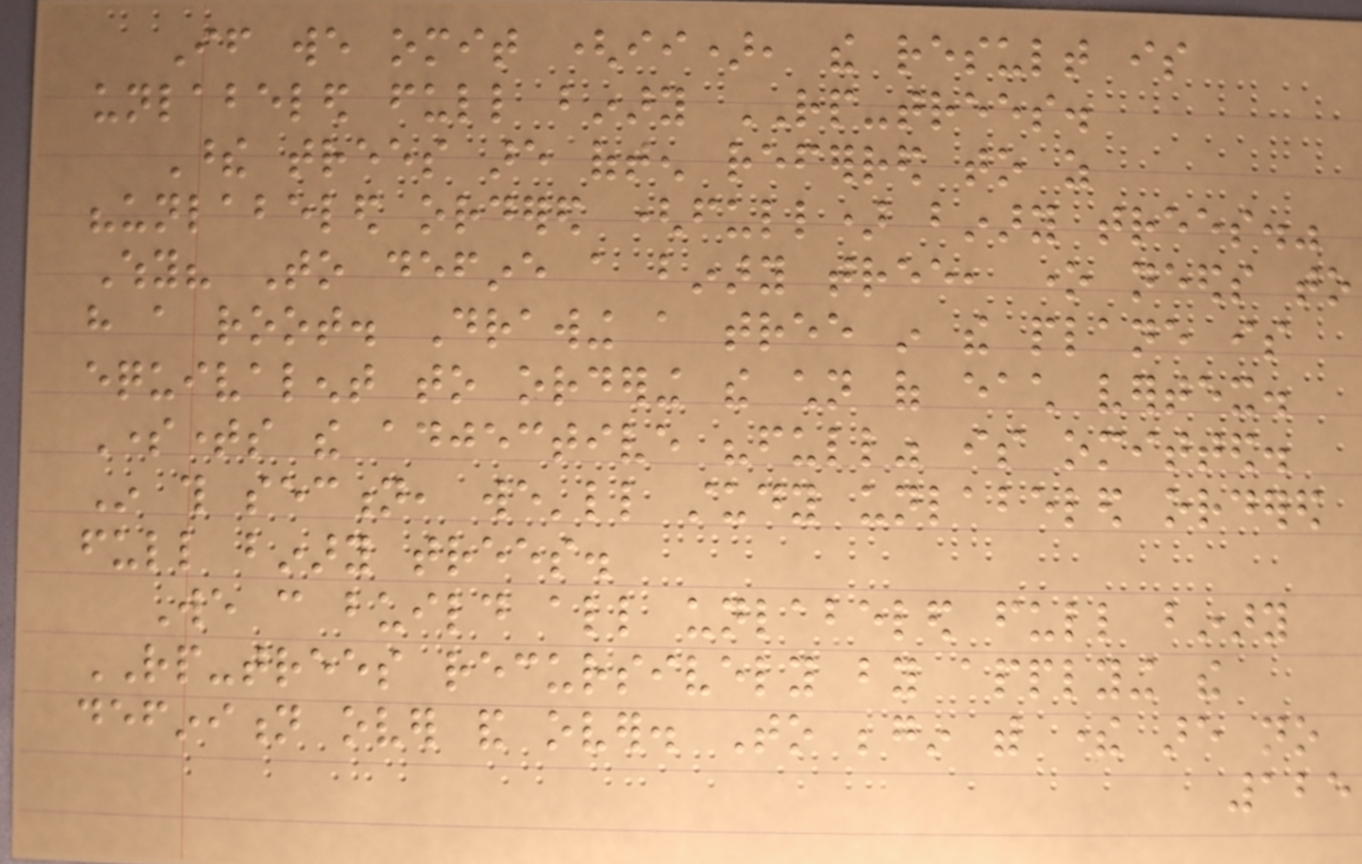If we omit (ii), the result is
unlabeled full binary RP-trees.
These trees are often referred to as
"unlabeled ordered (full) binary trees."
Why? To define a binary tree, one needs to
have a root. Drawing a tree in the plane is
equivalent to ordering the children of each vertex.
Sometimes the adjective "full" is omitted.
In this section, we'll study unlabeled ordered
full binary trees.
We can build all unlabeled full binary
RP-trees recursively by applying the
definition over and over. To begin with there are no
125
